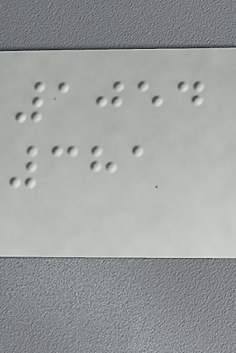1054
381
